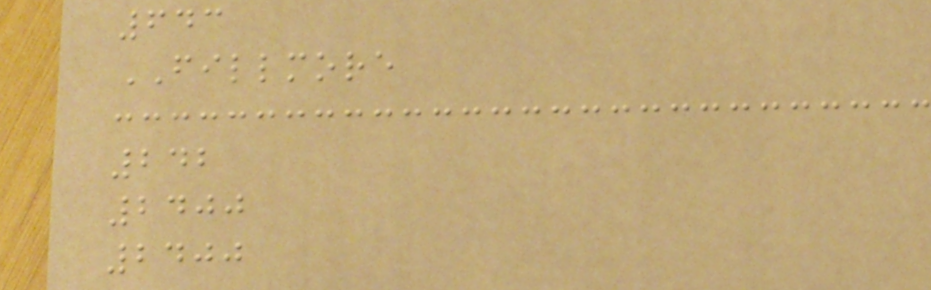643
FILLMORE
242
2400
2400
